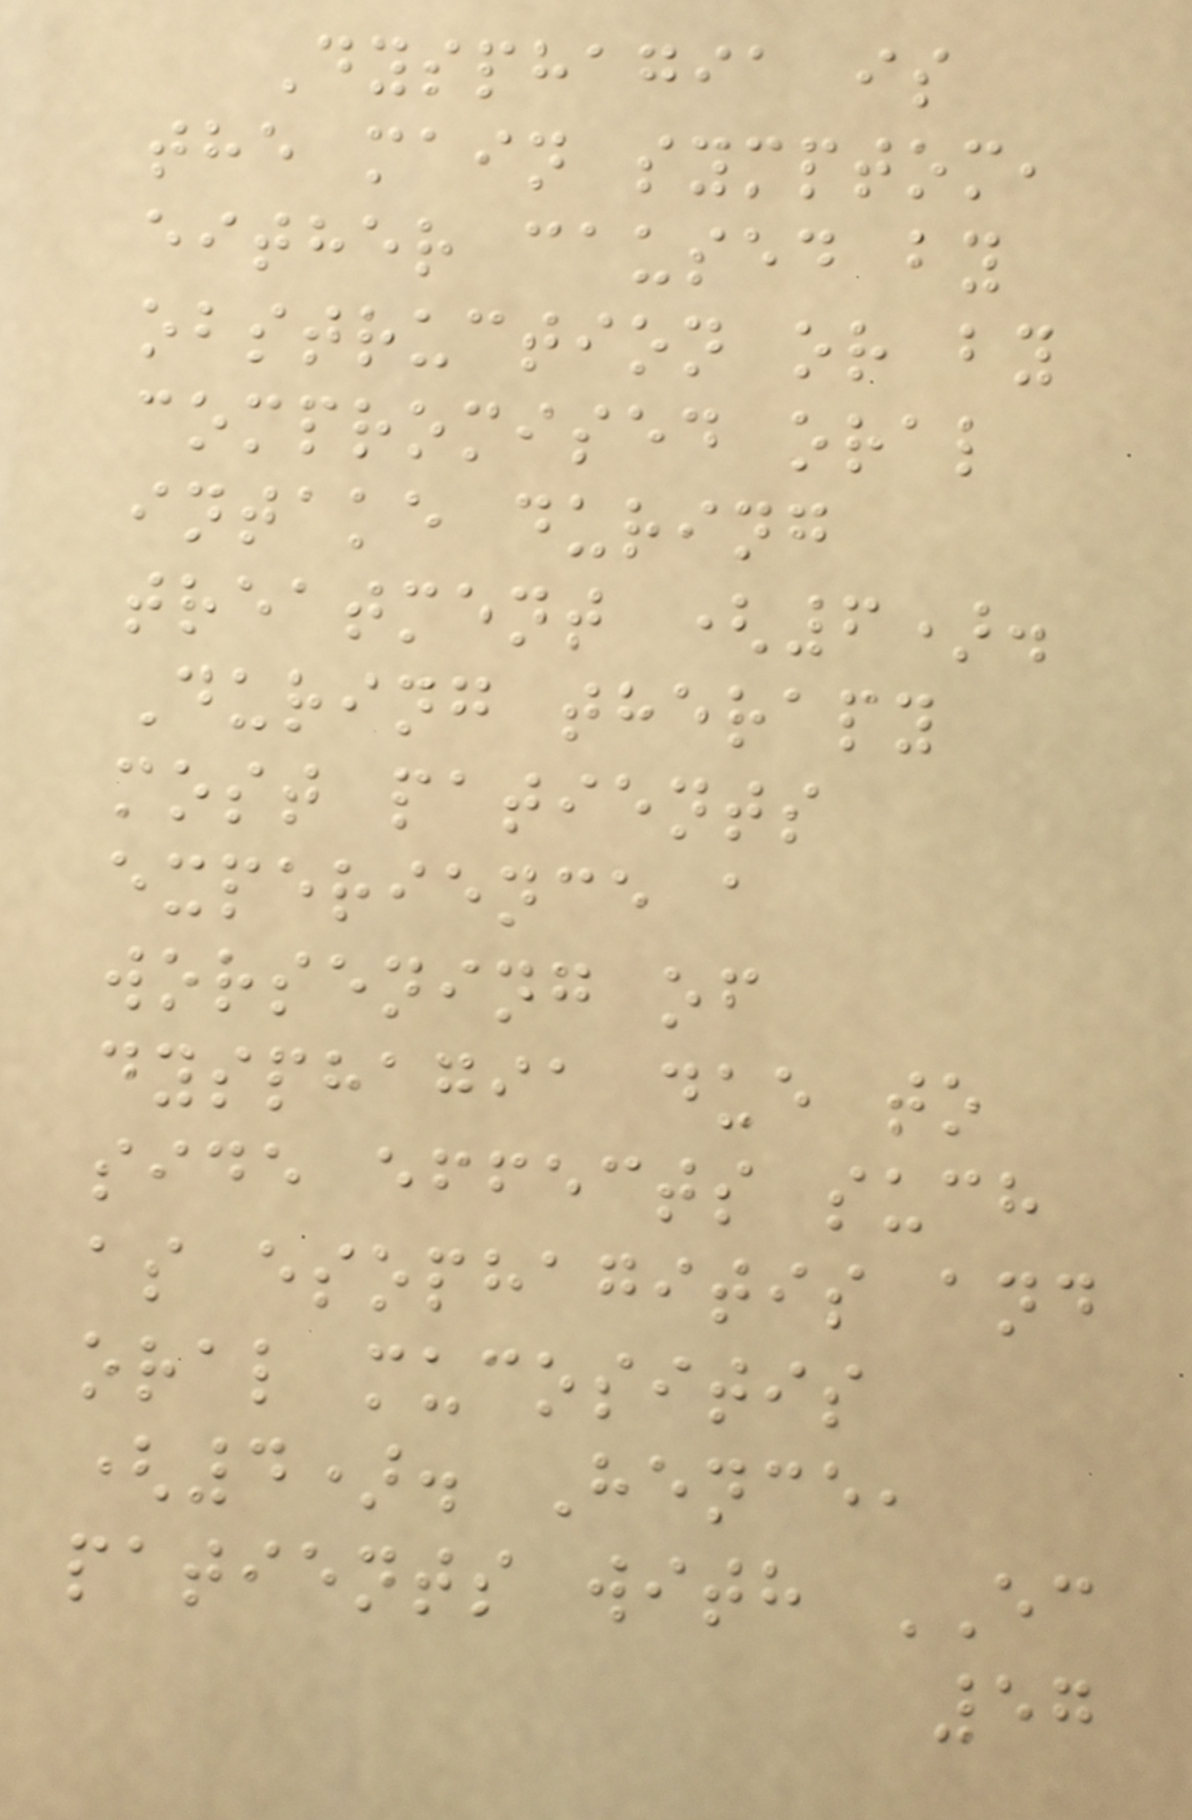Dysphagia is
the main symptom,
either caused by
obstruction or by
compromised oral
intake during
treatment (6).
During therapy
most patients
experience a
worsening of
dysphagia due to
side effects such
as esophagitis and
oral mucositis
(4). Hence,
patients with EC
57
